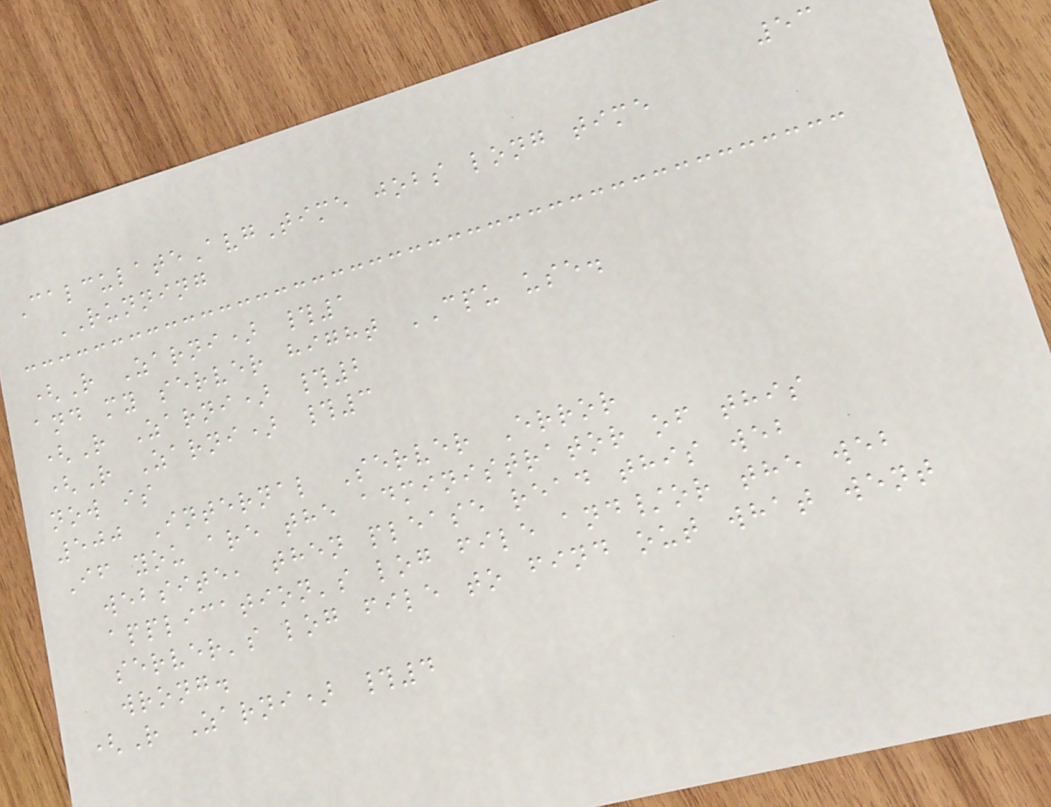53
CalculateAvgTime jobs long time
RUNNING
(R Zarni) #1
and my server hight CPU use.
(R Zarni) #2
(R Zarni) #3
now is
500 Internal Server Error
If you are the administrator of this
website, then please read this web
application's log file and/or the web
server's log file to find out what went
wrong.
(R Zarni) #4
